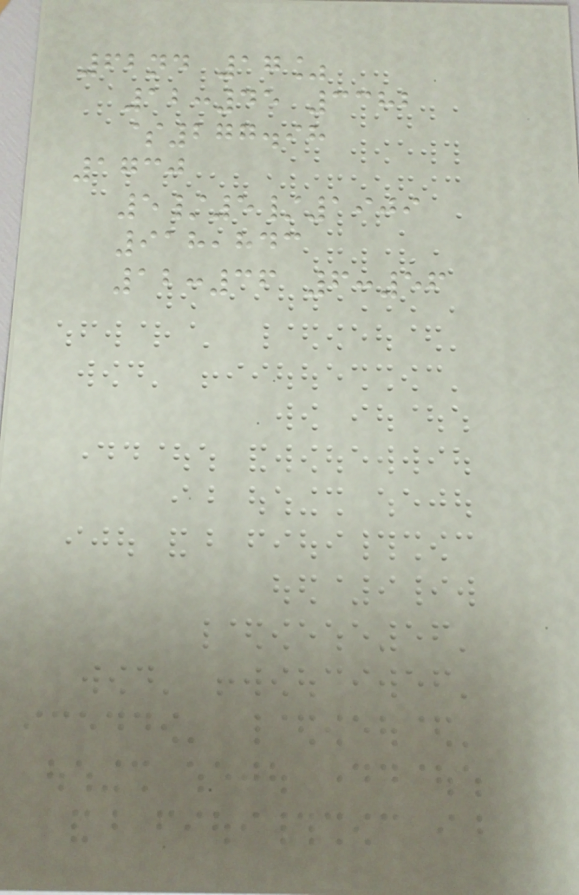62nd 17%
12:45 3382
$277.98
1730
5/5/1909
918,843
12:36 6:56
